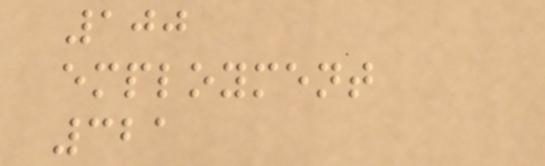100
employment
321
